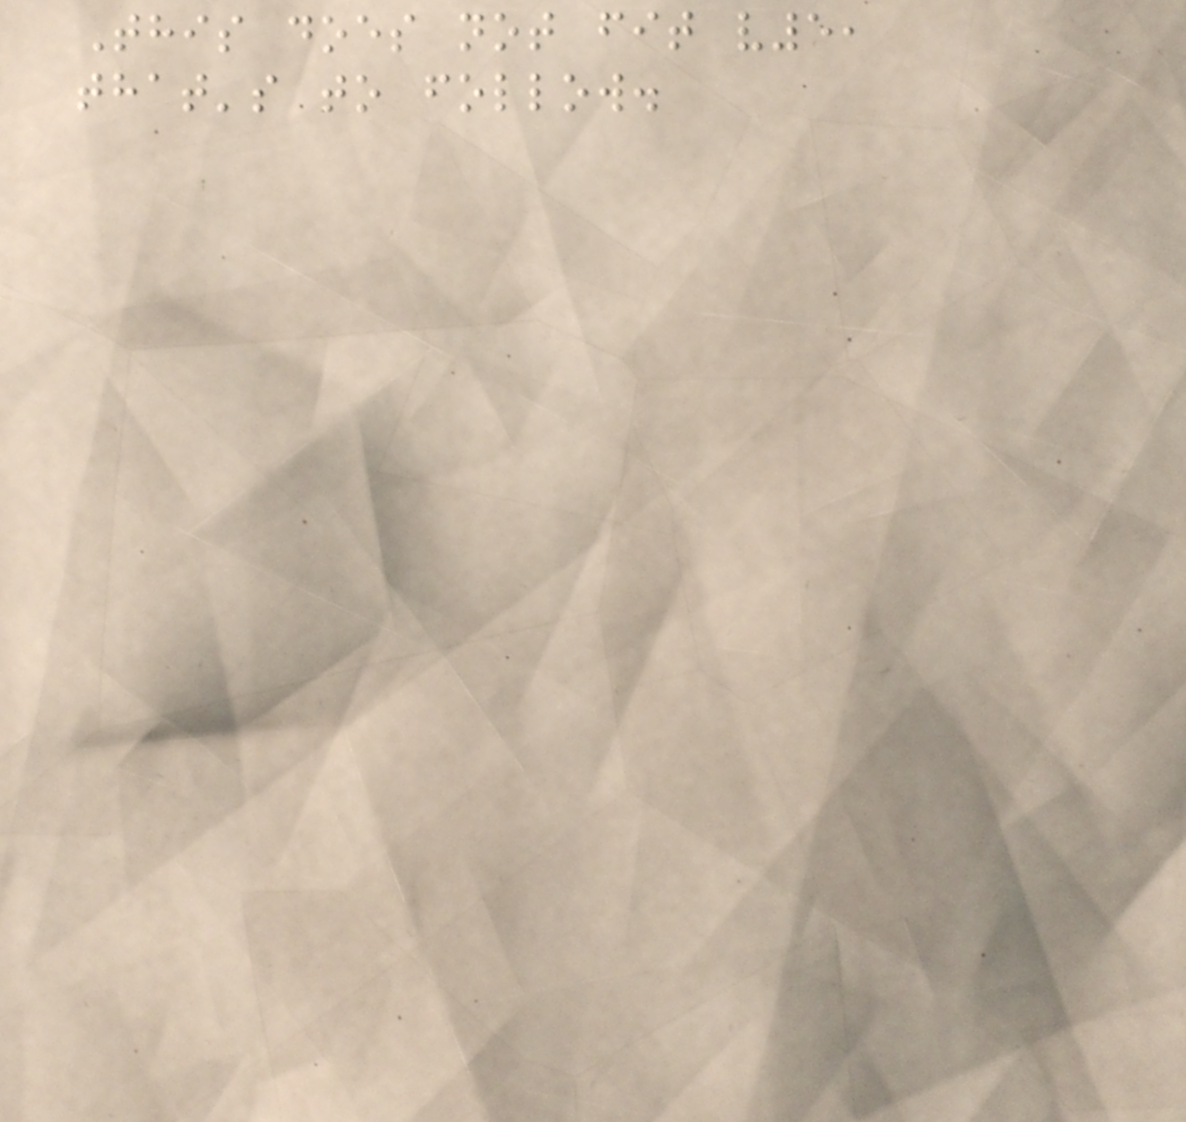This does not fit v5,
that's to follow.
